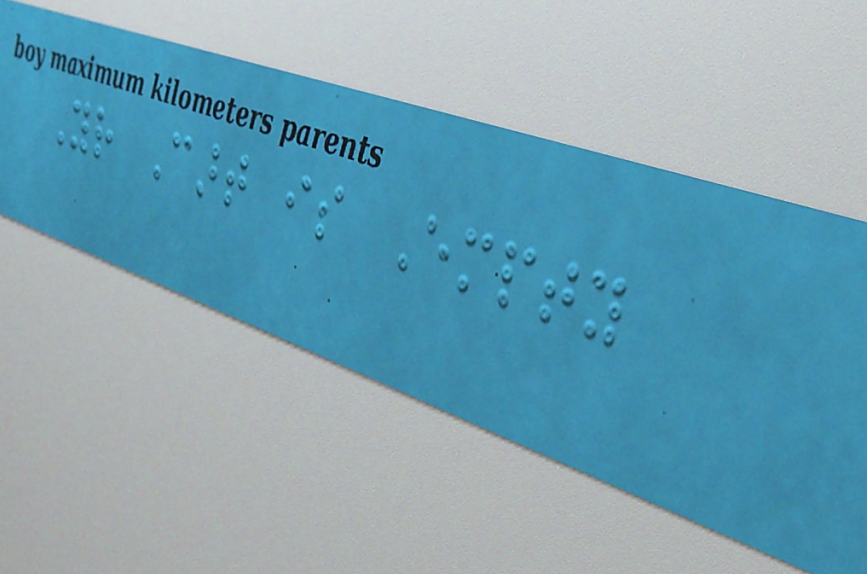Your Cart is Empty
